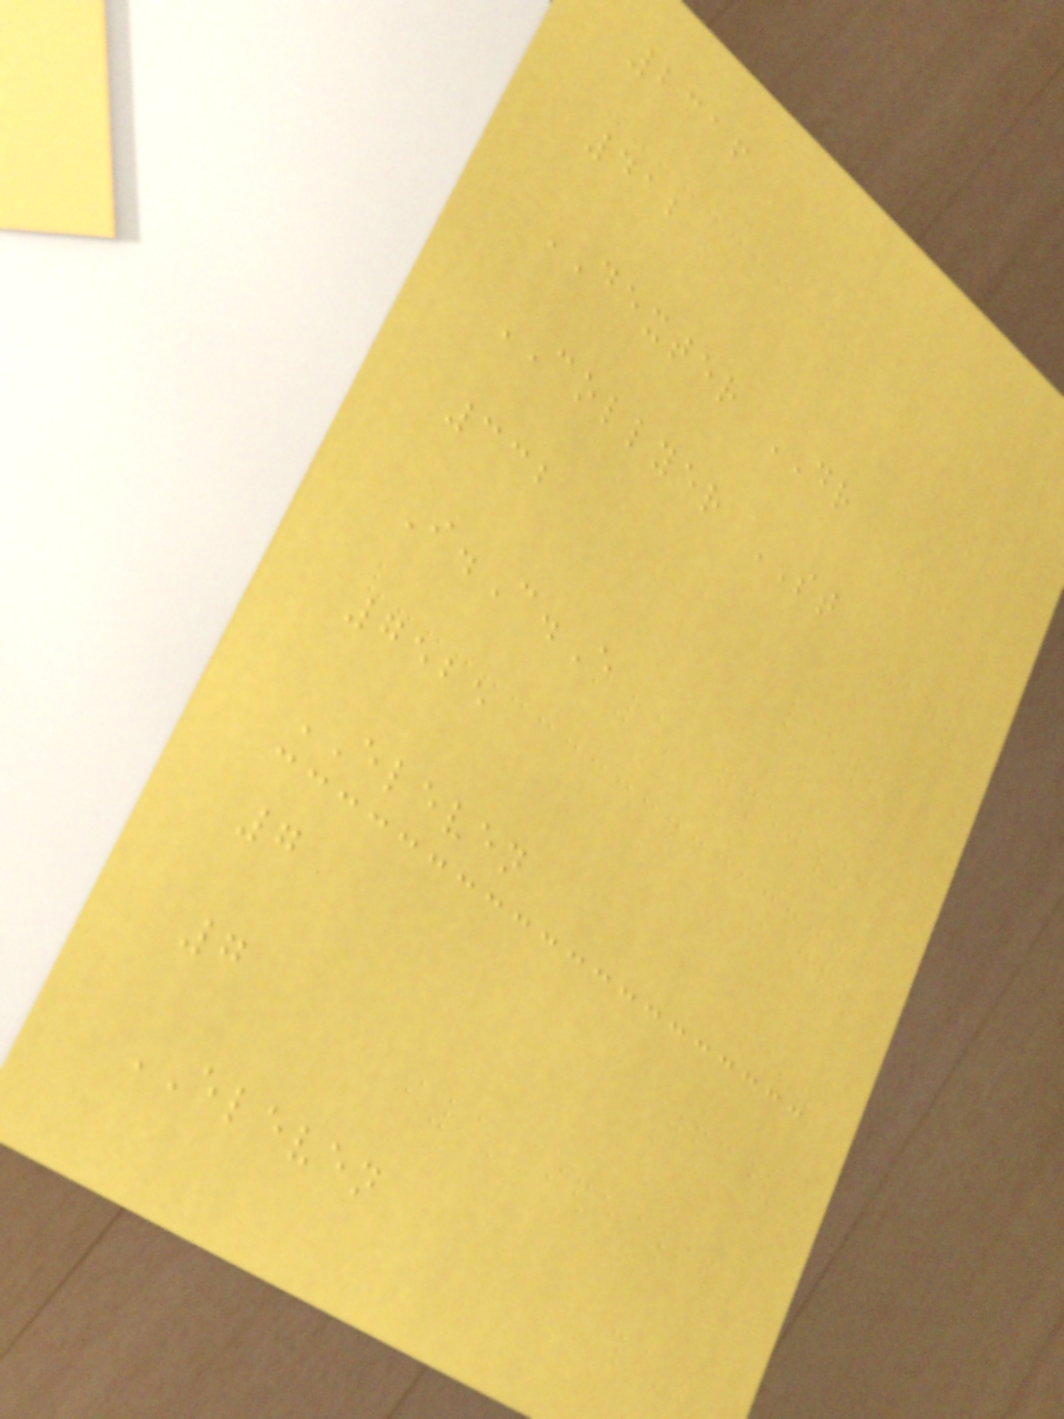2316
412
DEXTER DR
COLLYER ST
332
I.C.E
7525
ELEVEN
7
7
ELEVEN
